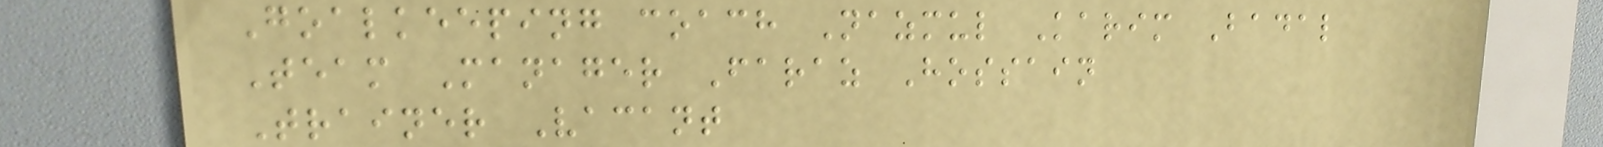Goalkeeping coach Nazmul Karim Badal
Team Manager Faraz Hossain
Trainer Vacant
